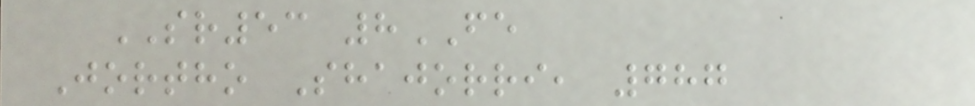SR53 8FE
Jortho Shajorri, 787
